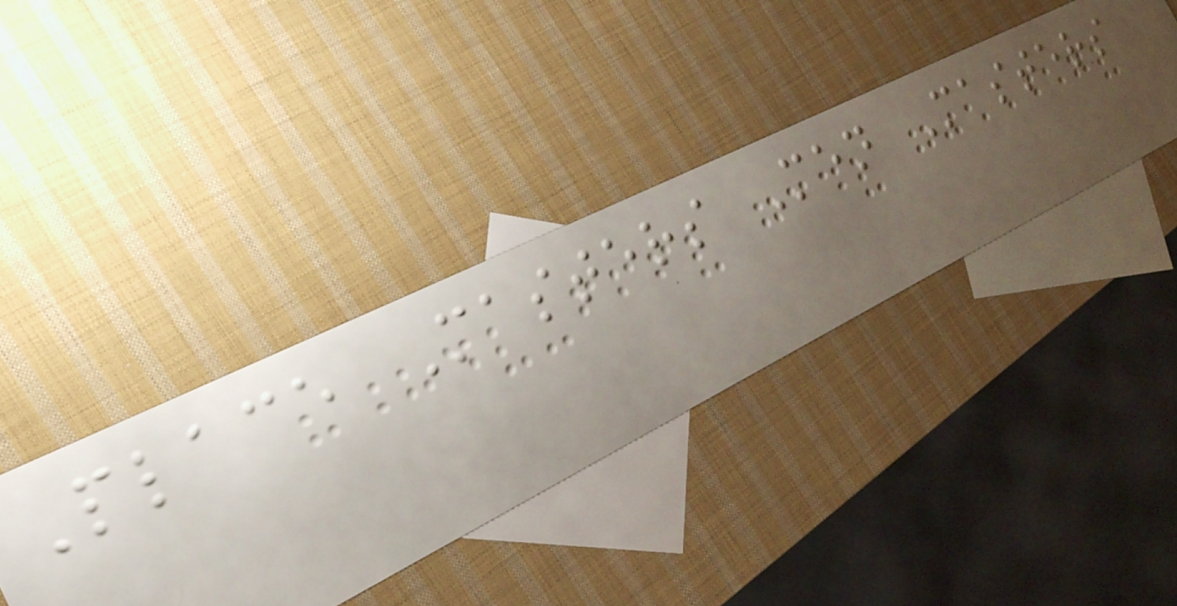Place Masters Men Masters
